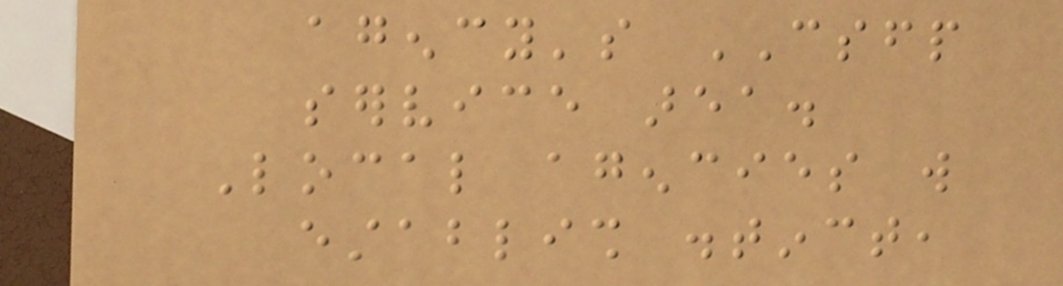agency's CSFP
service area.
Local agencies will
establish distinct,
